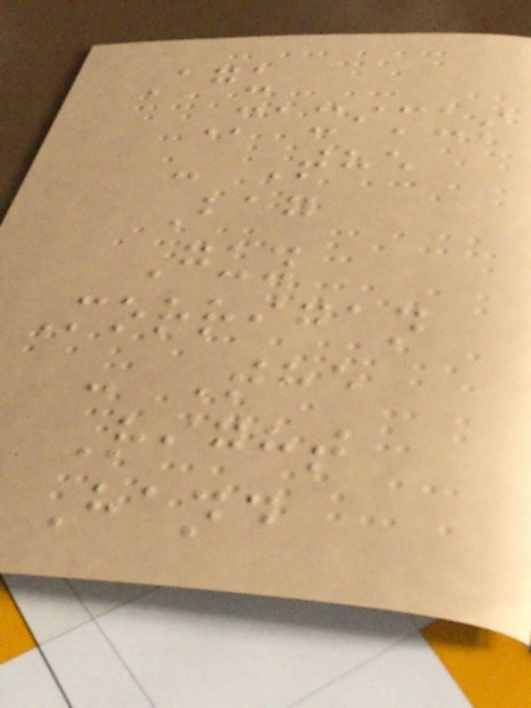Agu
Maximus
- The
Bag
Guy
Morrigan
- The
Right
Hand
